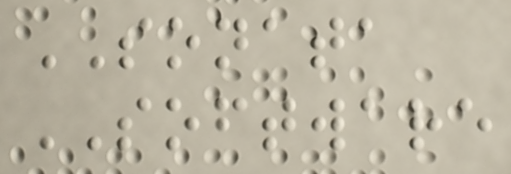SONATA
SOFTWARE
